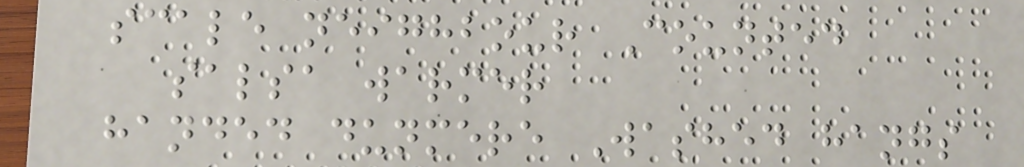scale neighbour Counted
salsa warmer
handed dunmere Washed hangs
